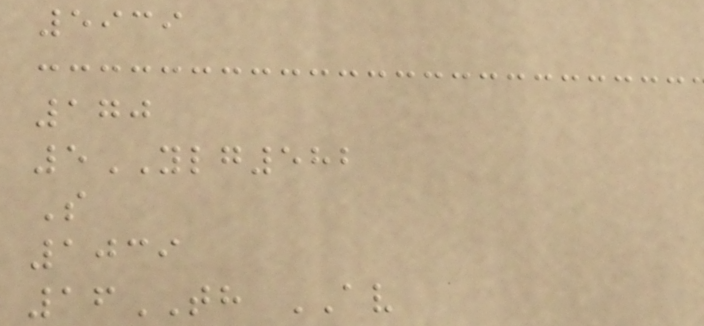5939
170
5YLG582
S
1039
16TH AV
